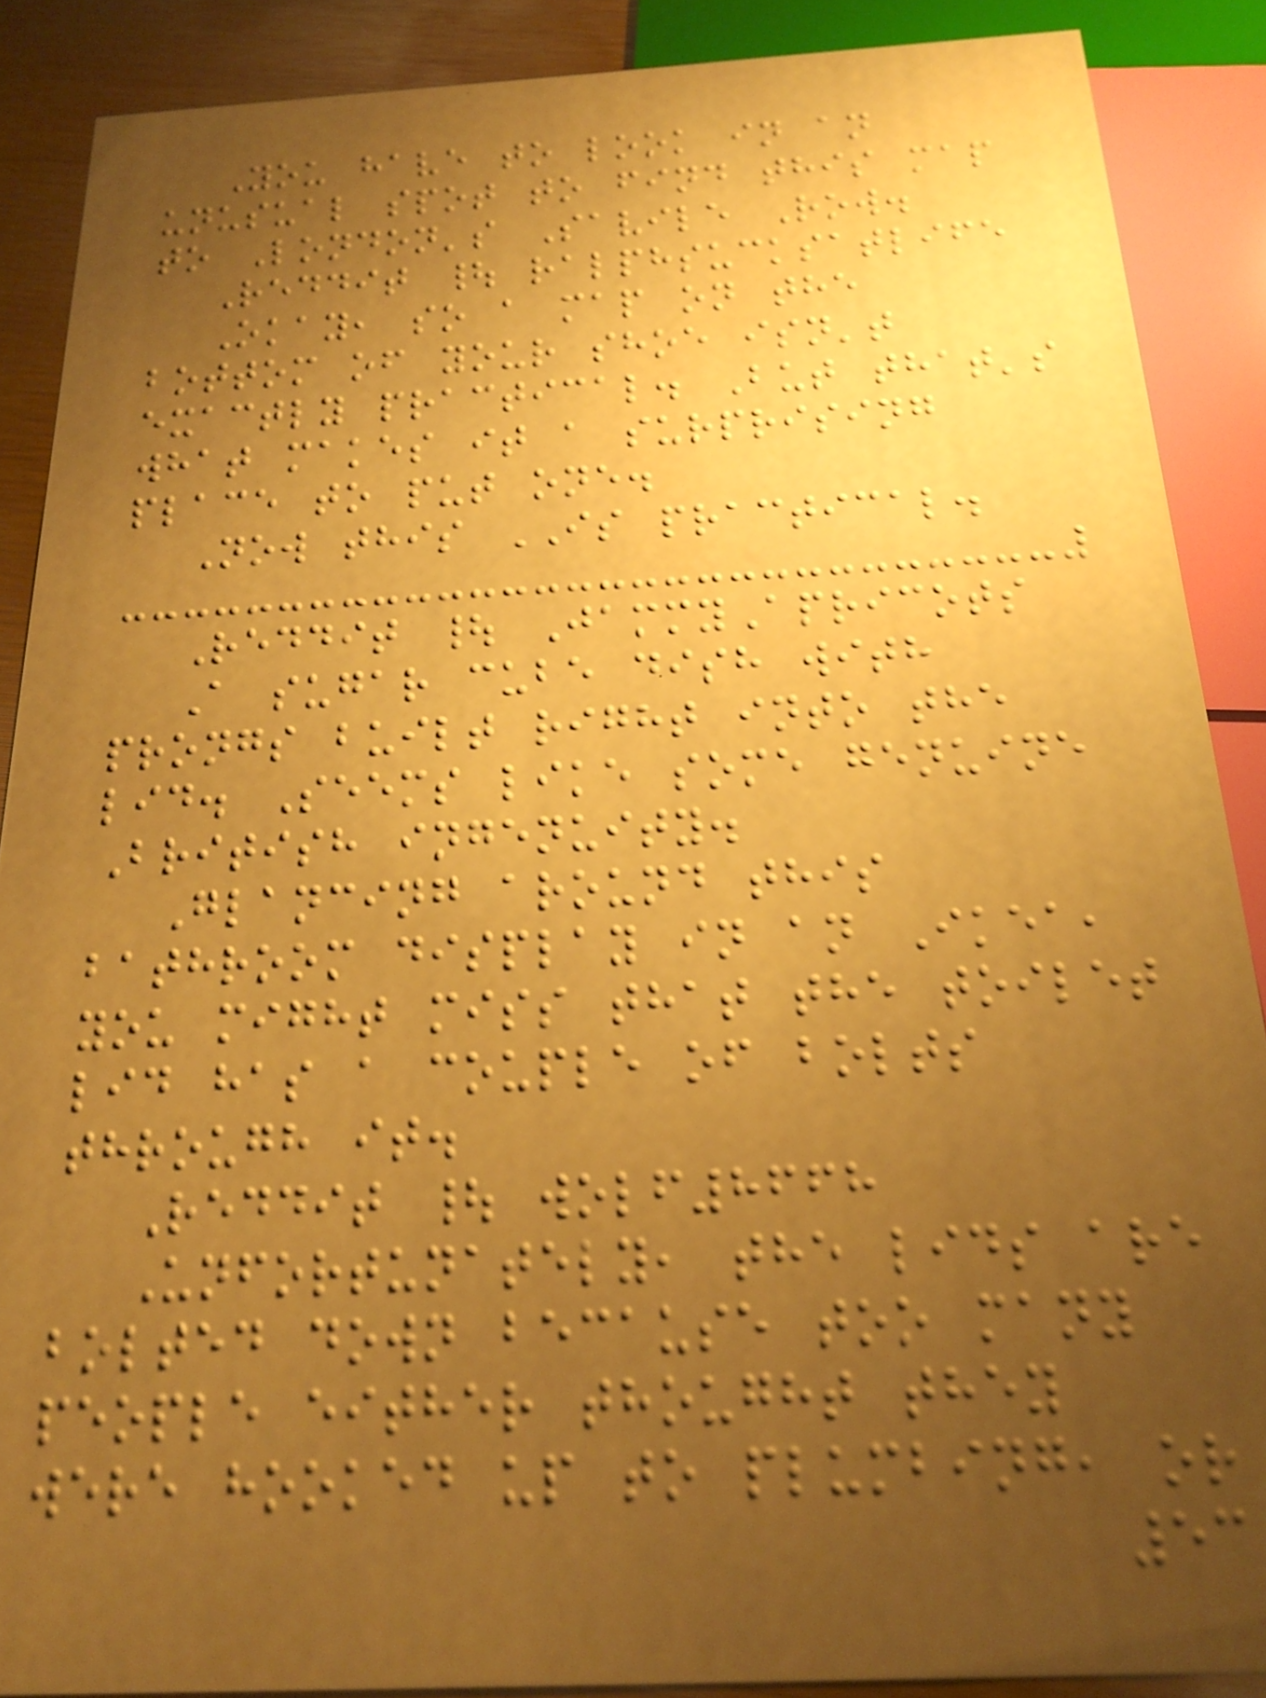You have to look in an
unusual spot to find this map
to London's Savile Row.
Reddit | ralphsucksatlife
Okay, so a map on the
bottom of your shoe isn't
exactly practical. But that's
what makes it a surprising
place to put one.
Now this IS practical.
Reddit | JammyApricots
A sugar cube dish with
prongs built right into the
lid. Seems like some genuine
British ingenuity.
Glancing around this
bathroom display in an Ikea,
you might miss that the toilet
lid has a couple of bolts
through it.
Reddit | wolf8668
Unfortunately, the lids are
bolted down because too many
people either thought they
were hooked up to plumbing, or
53
